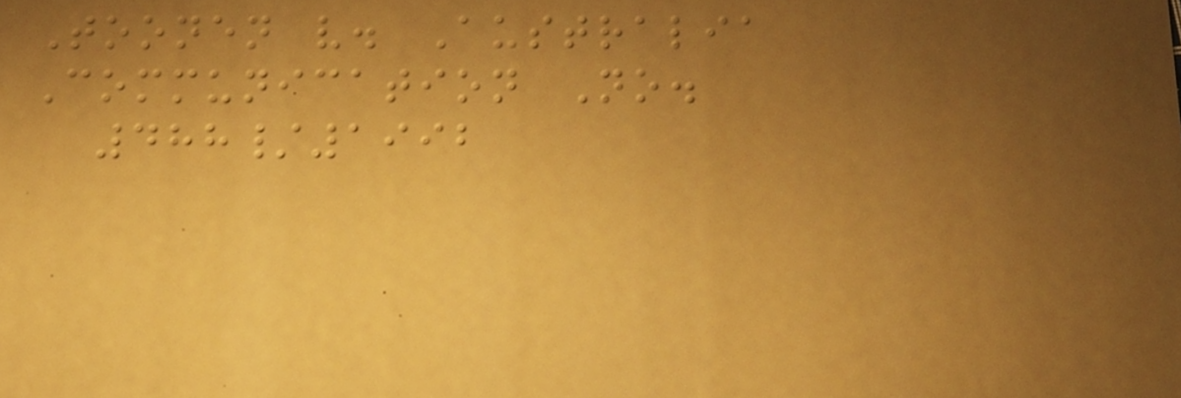Toonen v. Australia
Communication No.
488/1992
